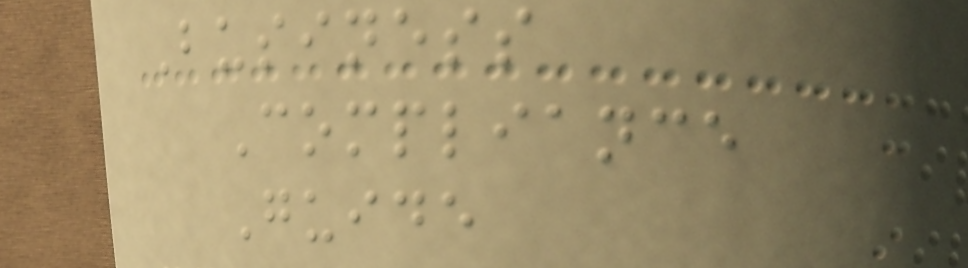Business
Compliance
Guide
